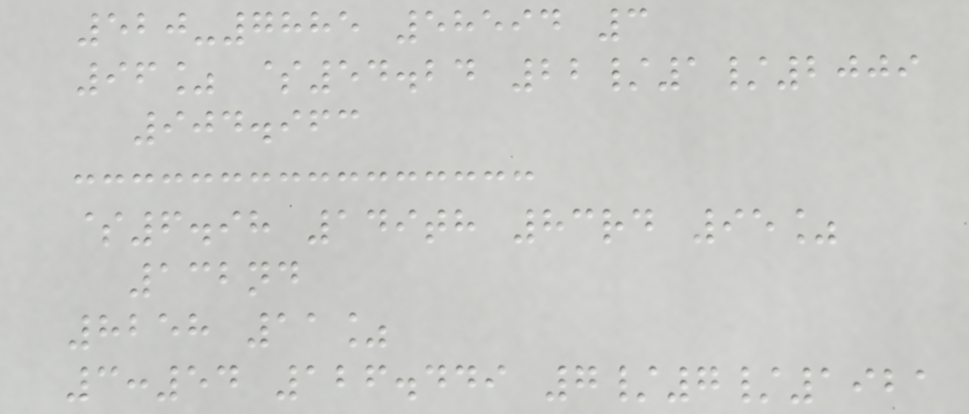520-7885 58594 3
96% $54.24 22/1/2009
904.963
$6.98 149th 83rd 95%
132nd
8258 11%
3:54 126.449 7/7/1921
